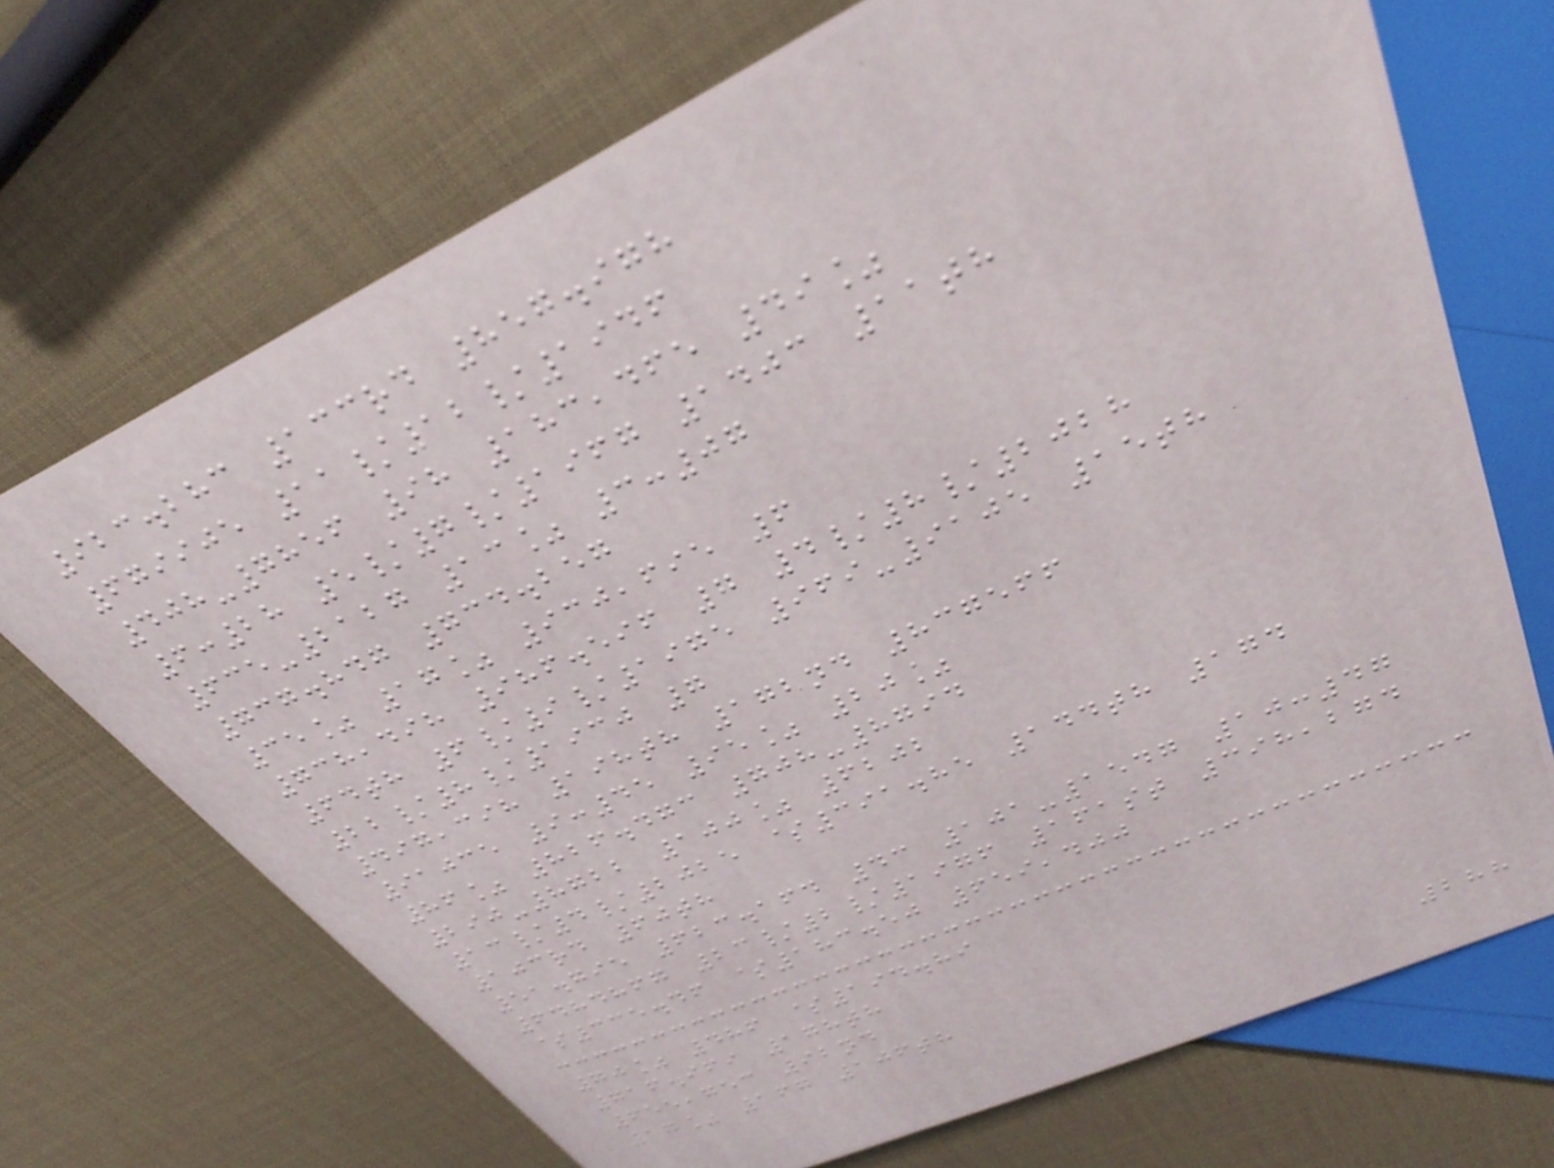923.283 133rd 857.978
679905 11/12/1946
408-7856 98 183,465 49%
6:28 5/7/1967 1403 11th
635-2127 13% 3:07
737.847 734.257
35% 17% 930,695 6
738,498 986.596 7 4/8/2028
64th 6/9/1975 969-9105 15th
22/8/1930 7
497,398 198th 172nd 837566
91035 9:45 95% 20%
86% 826.473 708-8794
290-8722 100% 6202
13/4/2025 $391.85 144th 174
103rd 60th
51.795 623.164 43 101-1547 10:47
6484867 23/2/1976 161st 398,274
$335.46 $183.50 659,400
70% 486 $194.89
716.969 178th
655,753 92nd
17% 167 106th
288
